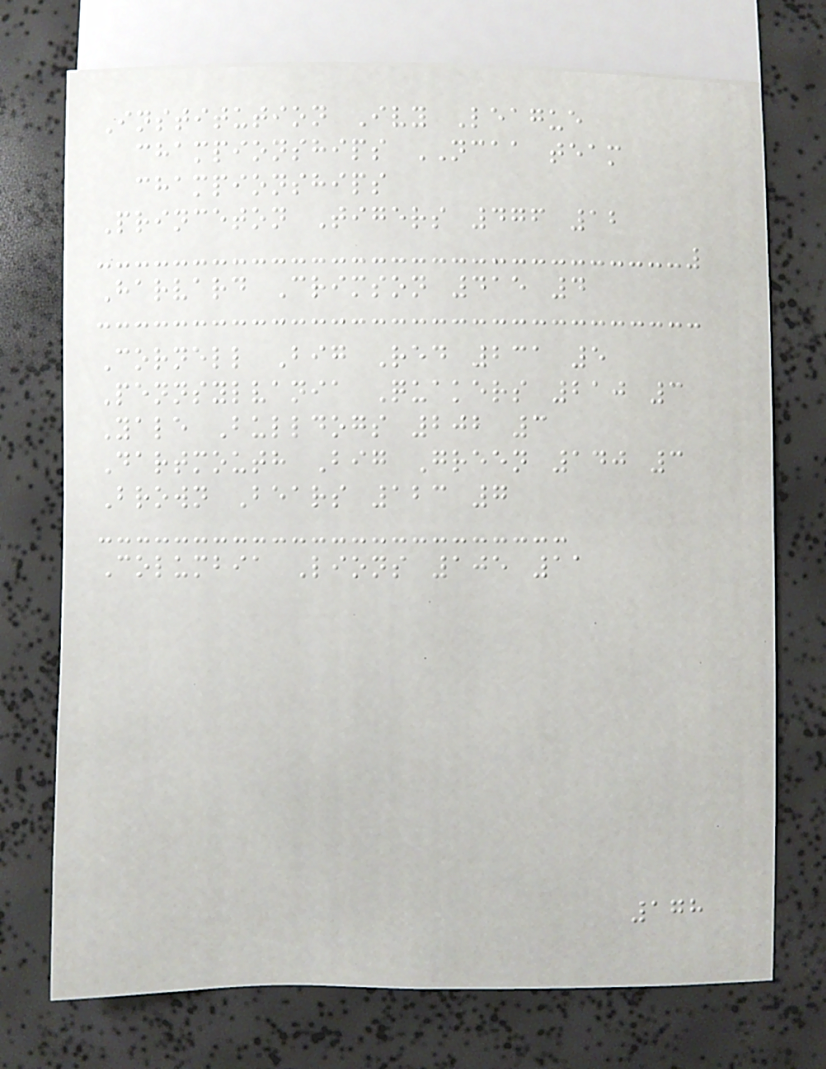Institution Ivy League
championships NCAA team
championships
Princeton Tigers 476 12
Harvard Crimson 415 4
Cornell Big Red 231 5
Pennsylvania Quakers 210 3
Yale Bulldogs 202 3
Dartmouth Big Green 140 3
Brown Bears 123 7
Columbia Lions 105 11
178
